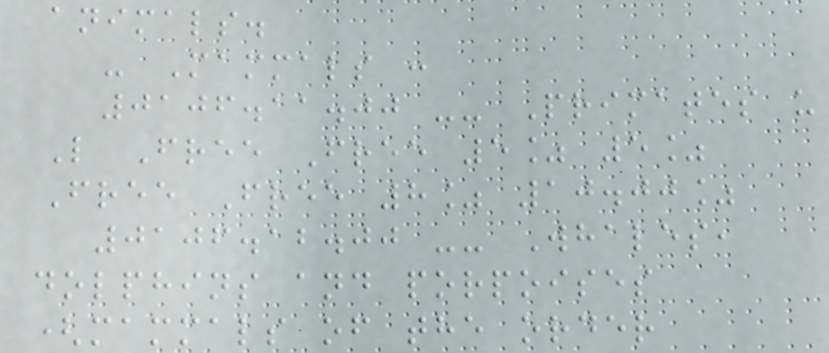animals.
- Mammals :
0106.11.00 -- Primates u
L Free Free 5% 5%
Free Free 8% 10.00%
0106.12.00 -- Whales,
dolphins and porpoises
(mammals of the order
